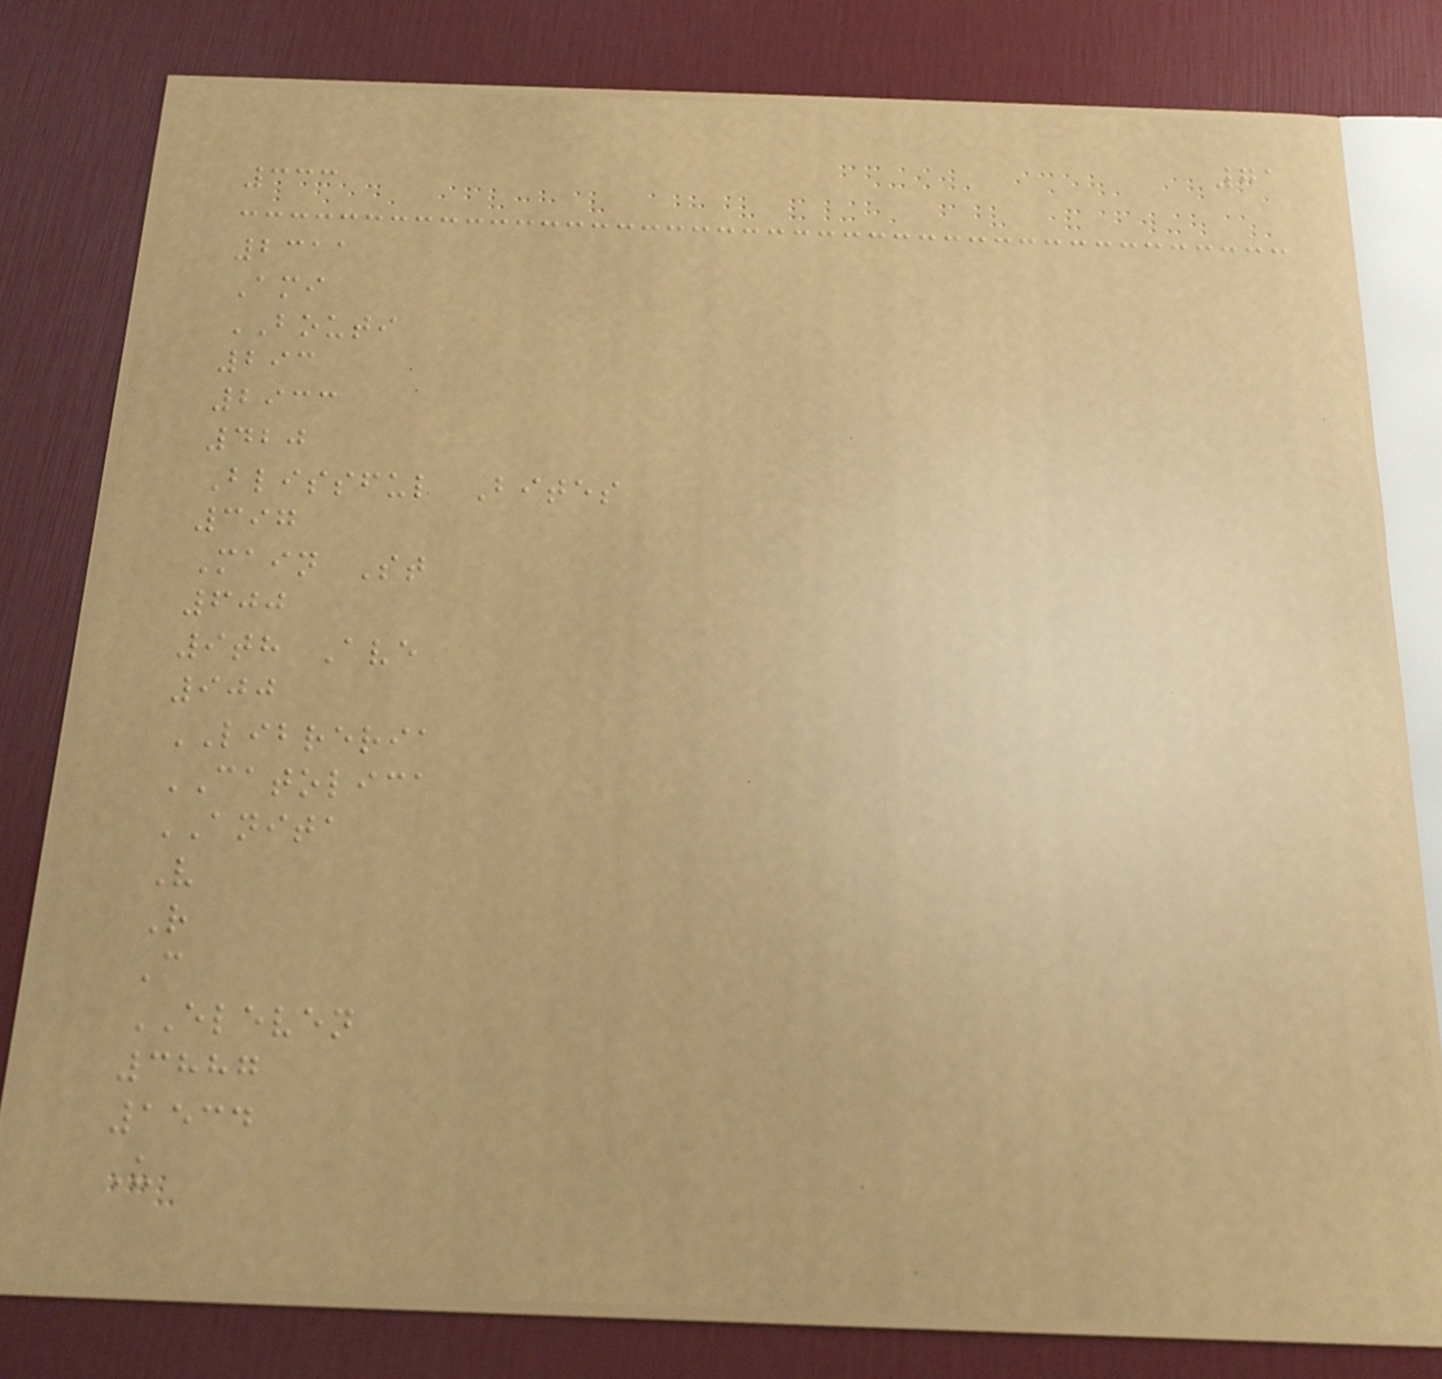71
333
2311
Ami
BOUTI
293
2933
420
Blissful Bites
397
Main St
600
9th Ave
900
LIBRERIA
CATOLICA
ANITA
V
R
C
ELEVEN
3887
1534
U
